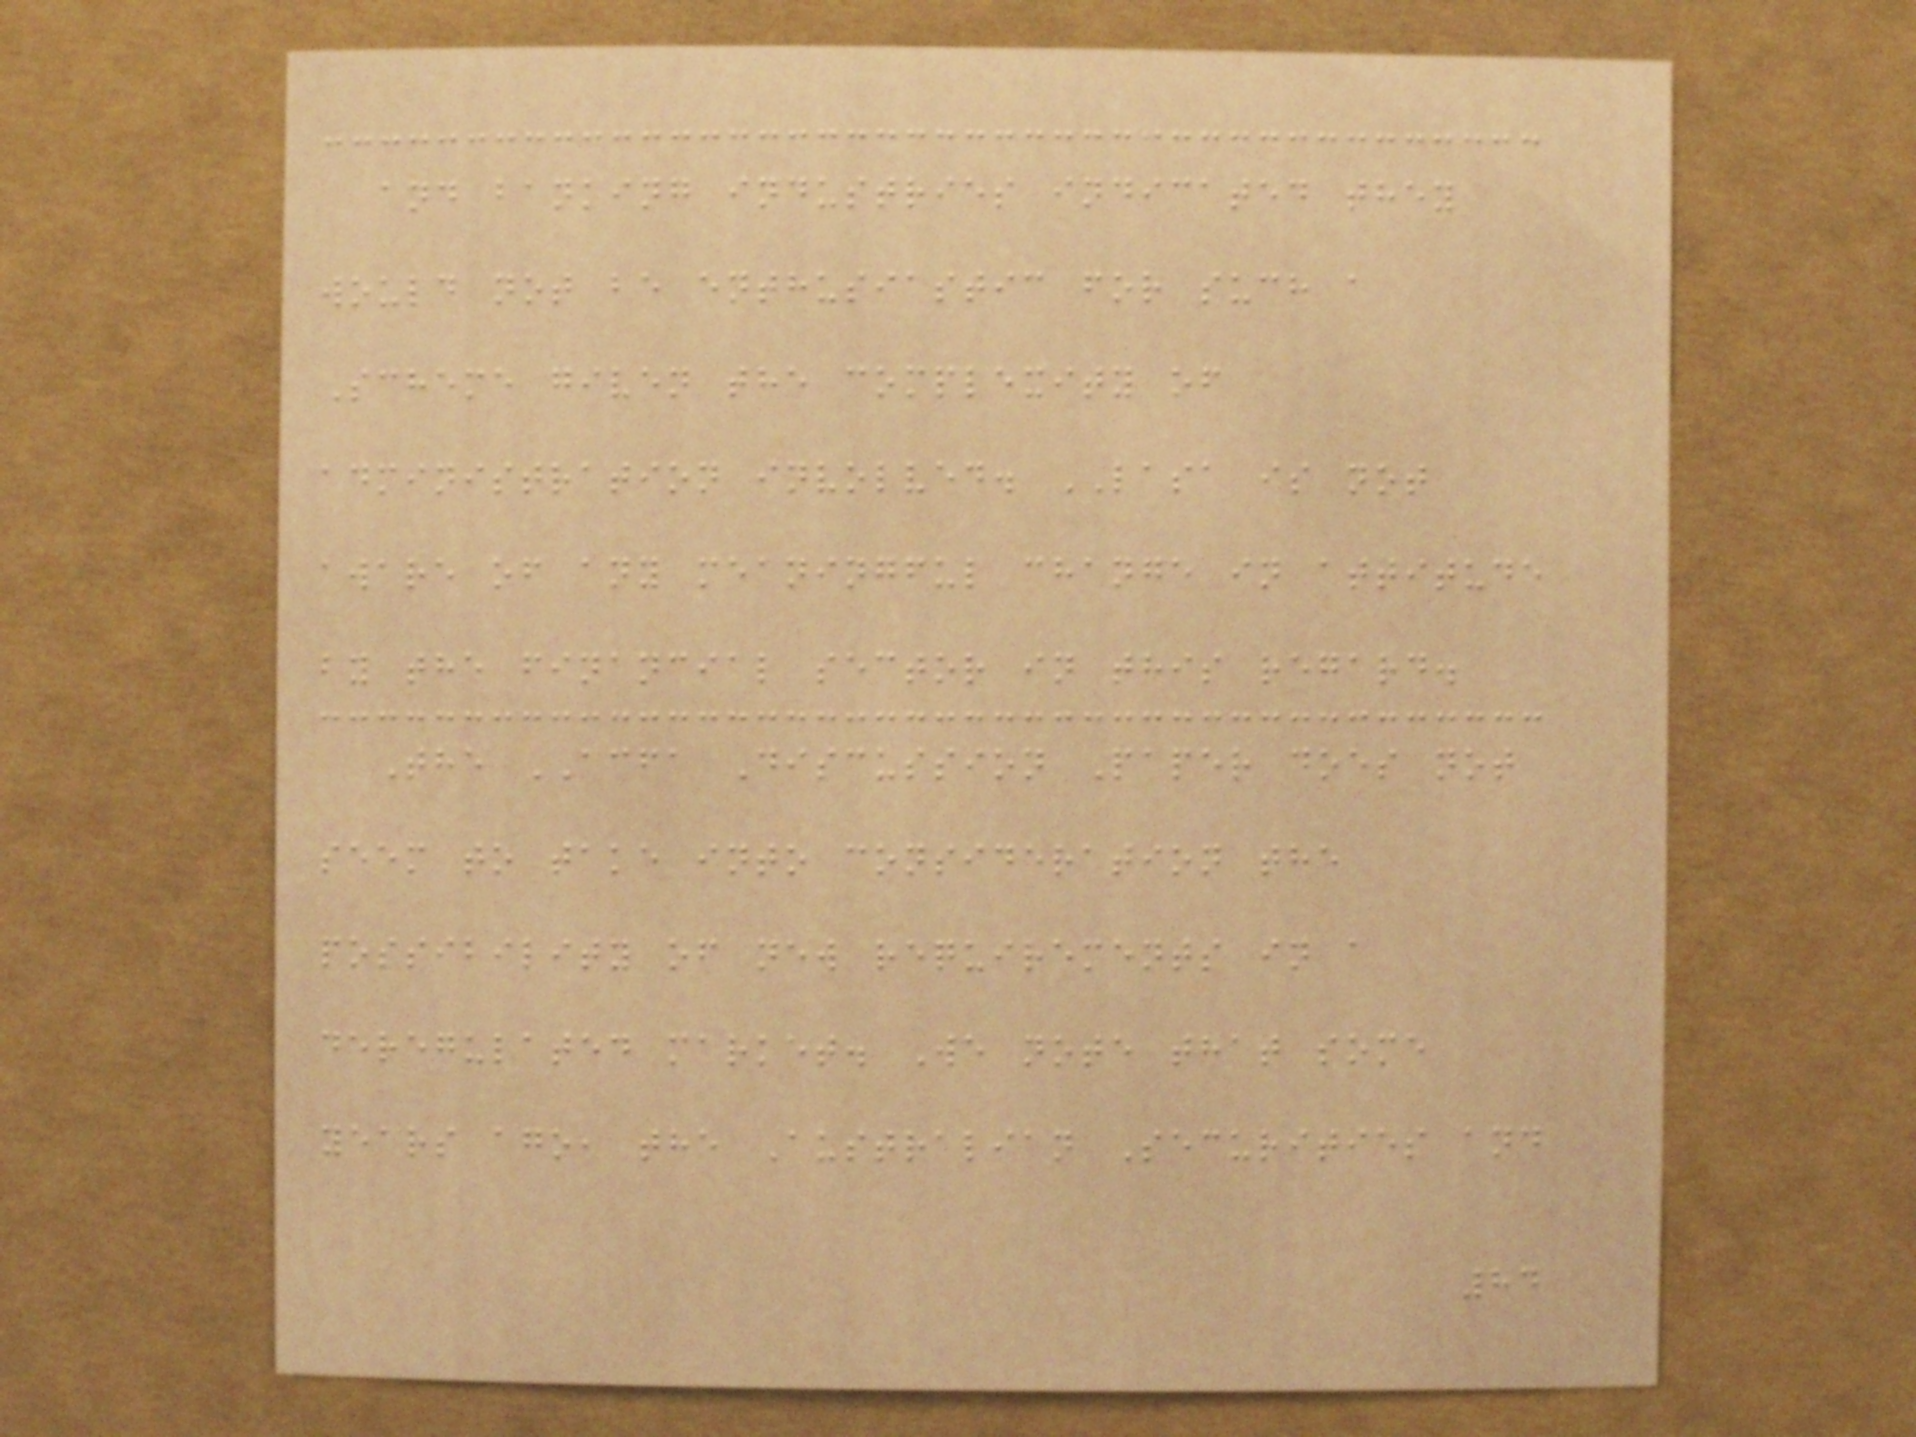and banking industries indicated they
would not be enthusiastic for such a
Scheme given the complexity of
administration involved. LASA is not
aware of any meaningful change in attitude
by the financial sector in this regard.
The ACFA Discussion Paper does not
seem to take into consideration the
possibility of new requirements in a
deregulated market. We note that some
years ago, the Australian Securities and
84
